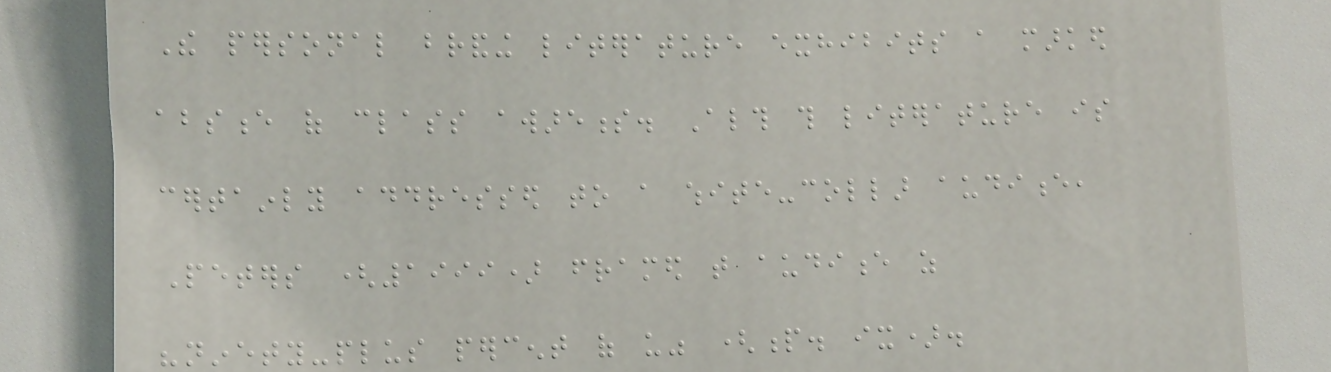The personal branding literature exhibits a marked
absence of class awareness. Although this literature is
certainly addressed to a white-collar audience,
Peters (1999) framed that audience as
"ninety-plus percent of us" (p. ix).
